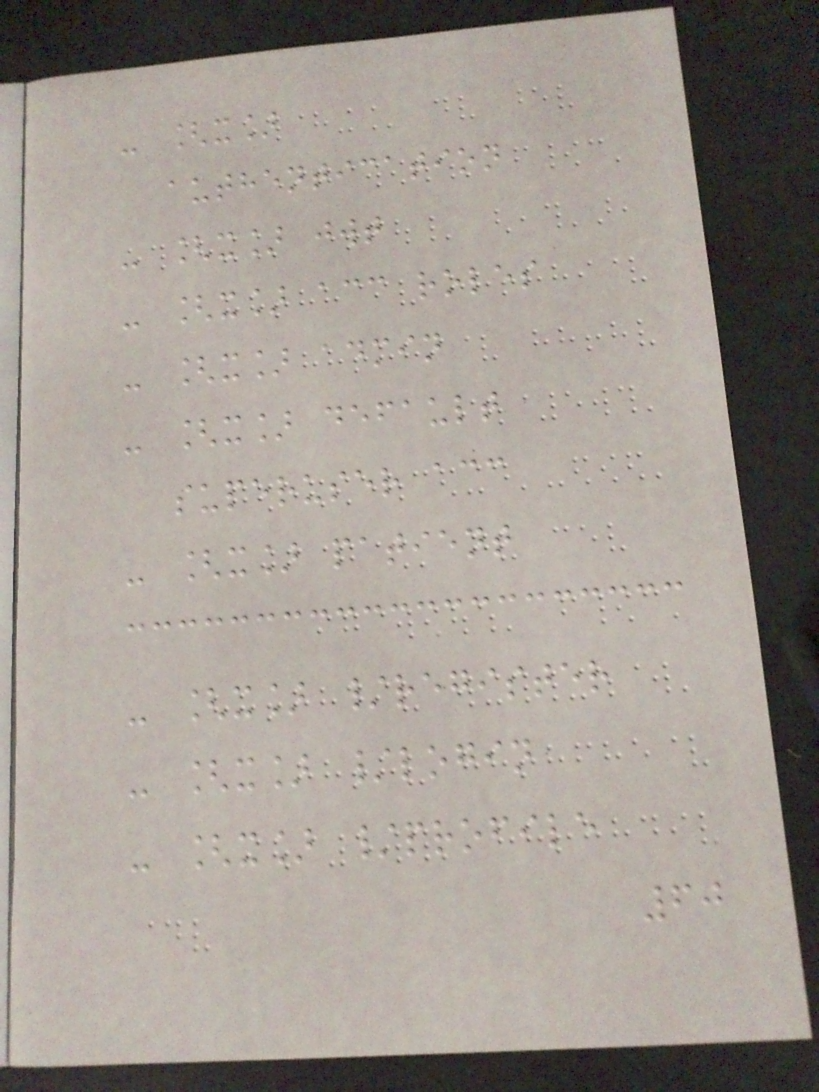- [x]
authentication
- [x] jwt
- [x] acc roles
- [x] admin
- [x] default
superuser acc
- [x] patient
- [x] /register
- [x] /login
- [x] /profile
60
